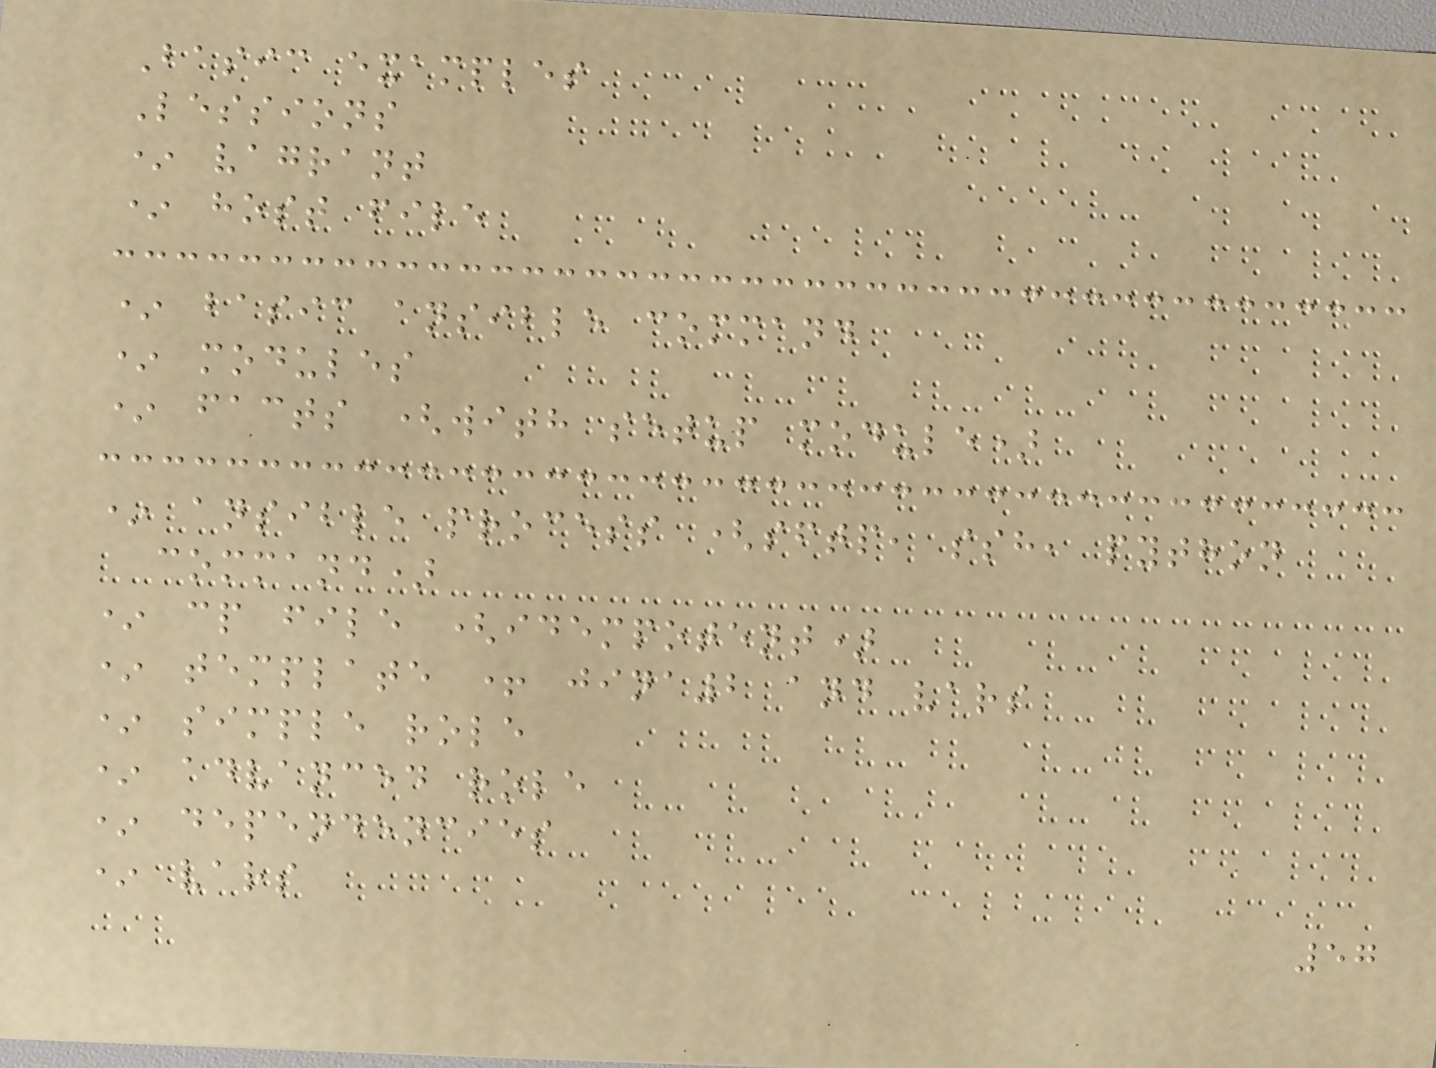Basic examples
Lessions
* vagrant
* host file
* basic ansible command
* modules
* facts (with setup module)
* ansible process (sftp, ssh, python
command)
* cp file (idempotent)
* template + jina2 and vars
* simple role
* advanced role
* dependencies
* vars
57
